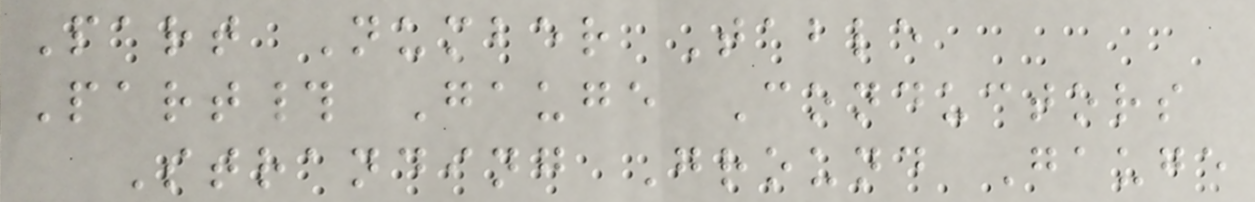Part Number Table
Part# Gauge Conductors
Stranding Ground Gauge
